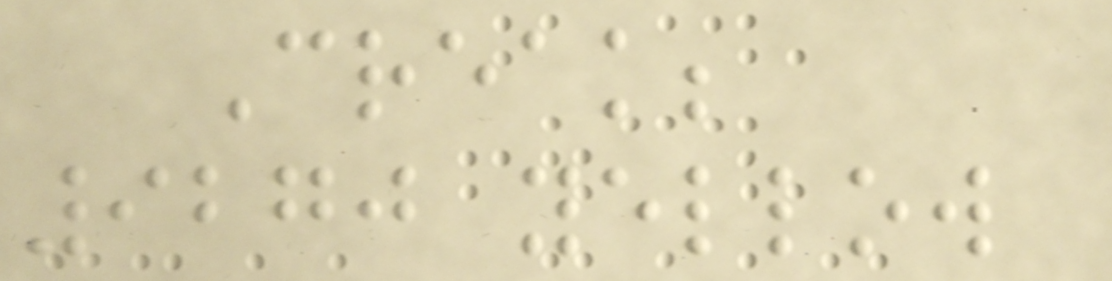Creak;
9270 yellow
